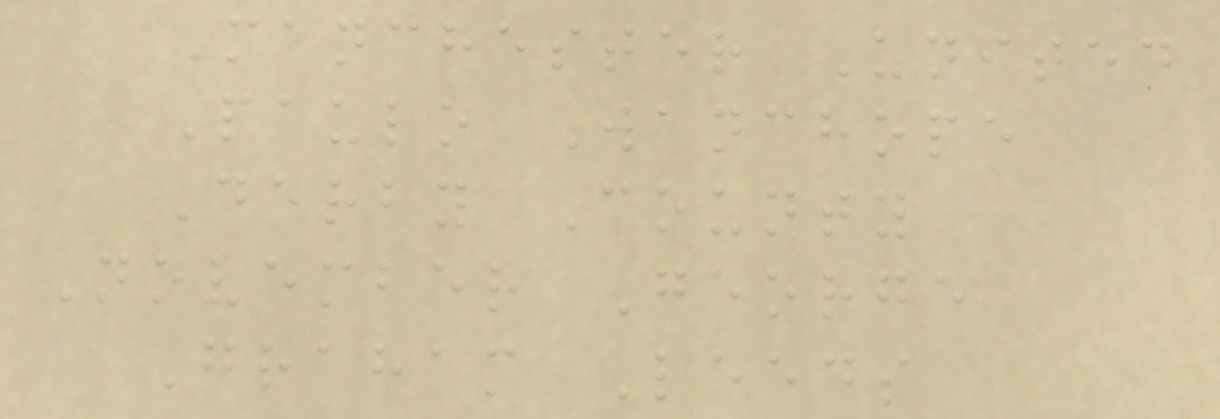Manchester United
Paulo Wanchope
Derby County
November George
Graham Leeds
